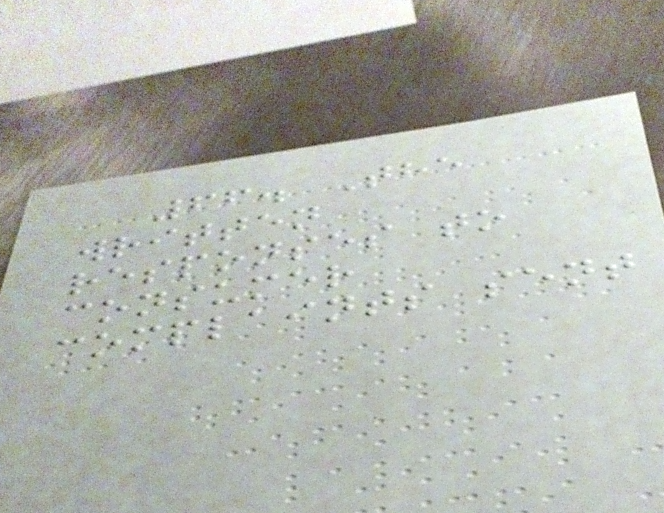66. The
written
responses to
consumer
complaints sent
